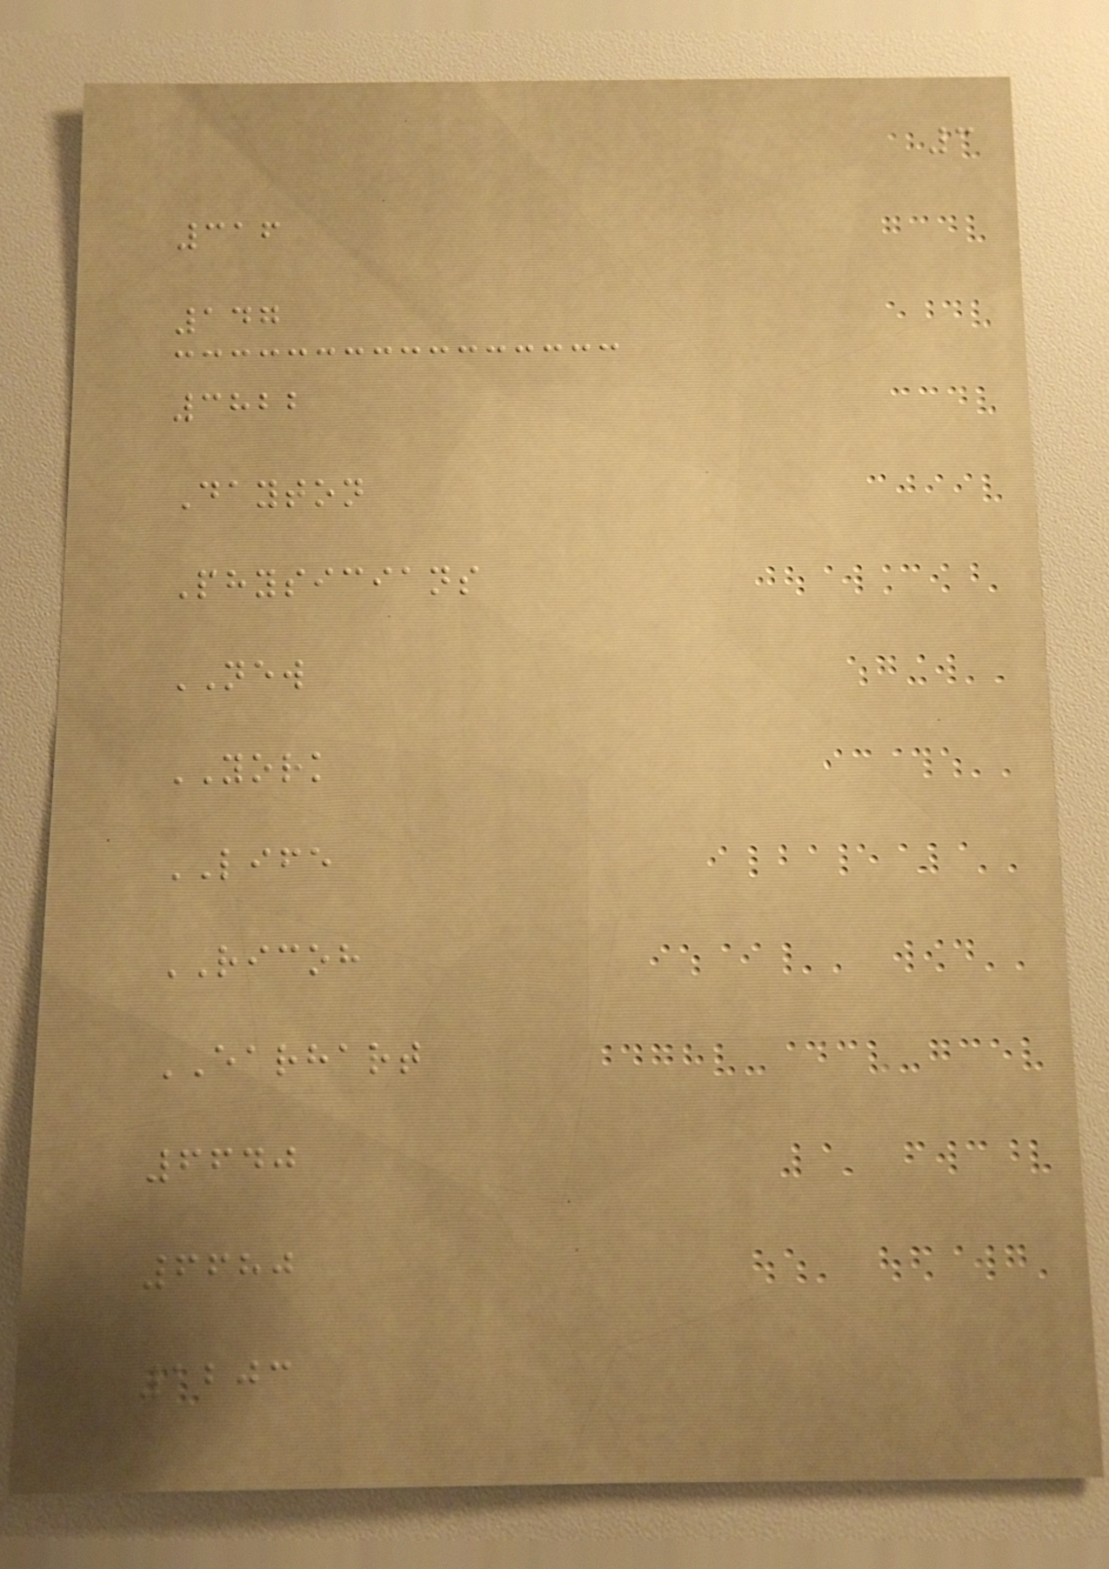3
316
147
3822
Dayton
Physicians
NEW
YORK
LIFE
RICOH
EARHART
6640
6680
1203
